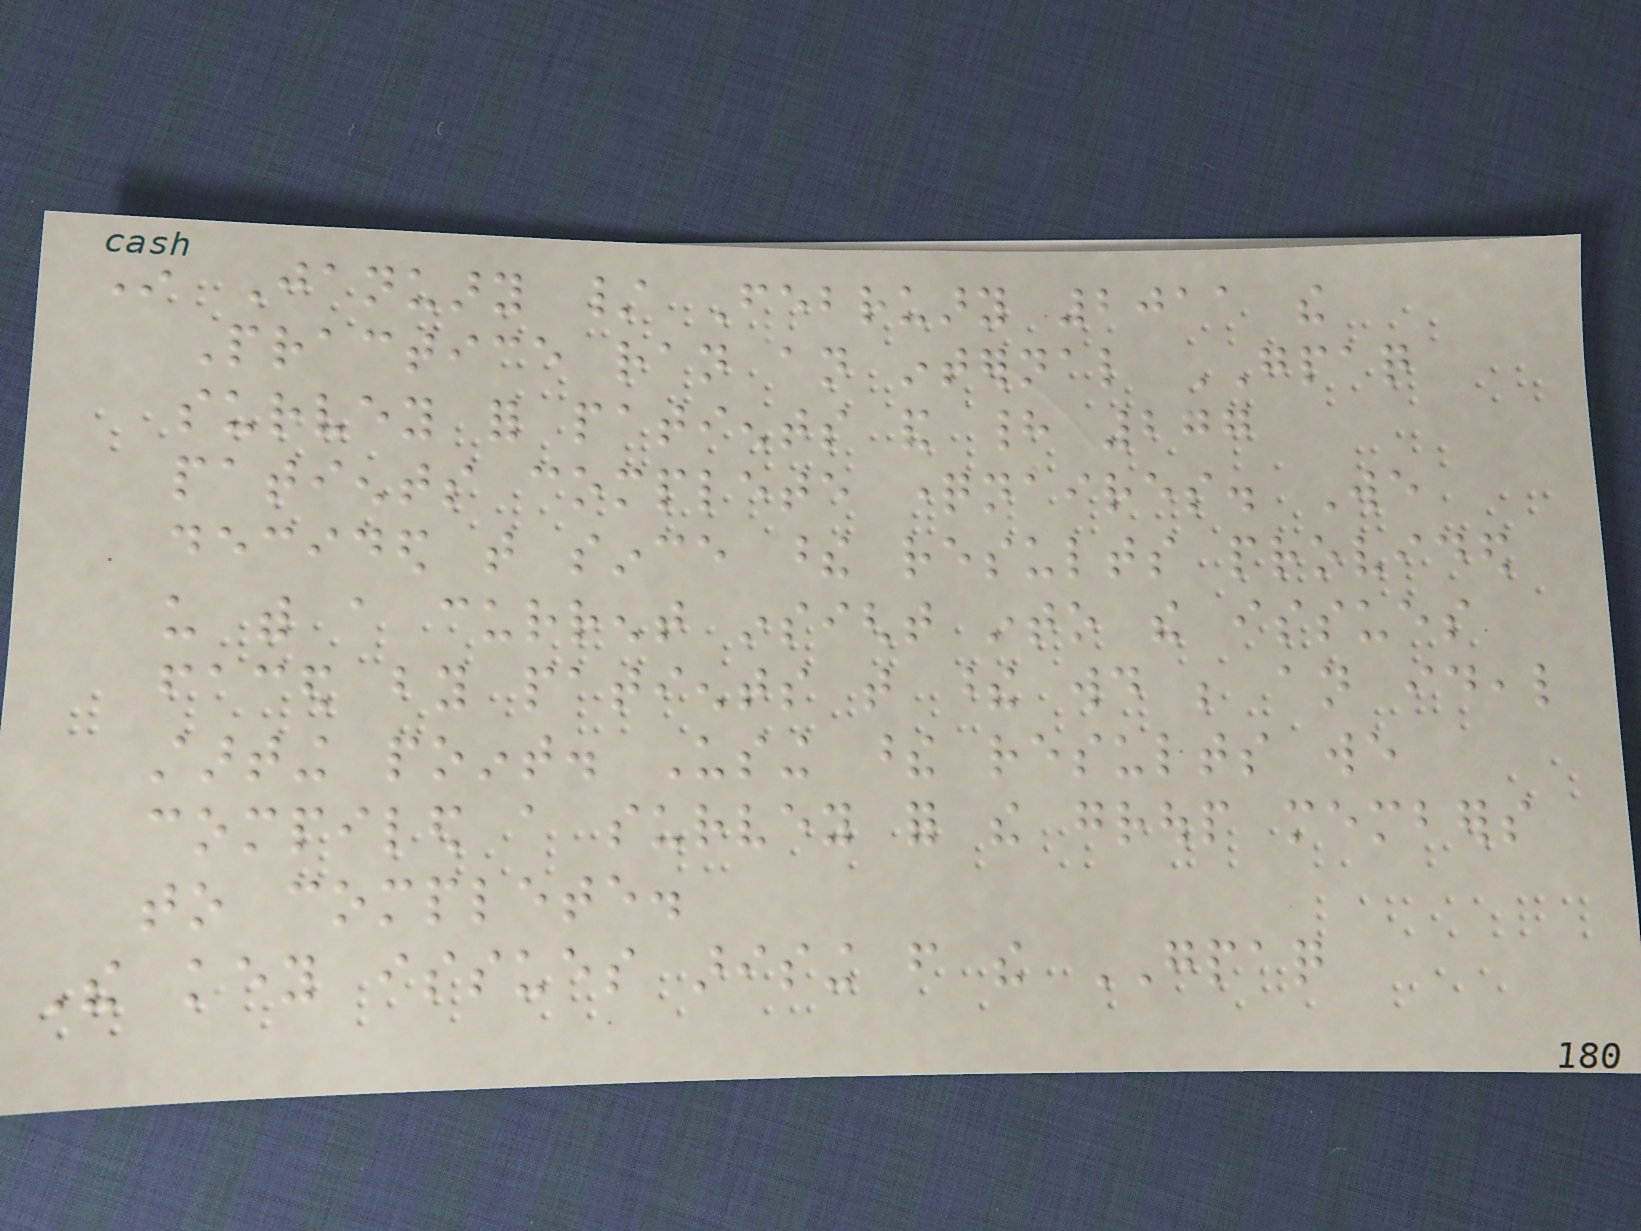In January / February 2011 the
Practice ran an internal GPAQ
survey for patients and had 277
patients complete questionnaires. We
decided that since these results provided
us with a current insight into the issues
faced by patients that these would be an ideal
starting point. Using these results we
compiled a survey for the group members
to complete.
The key issues arising from the GPAQ
